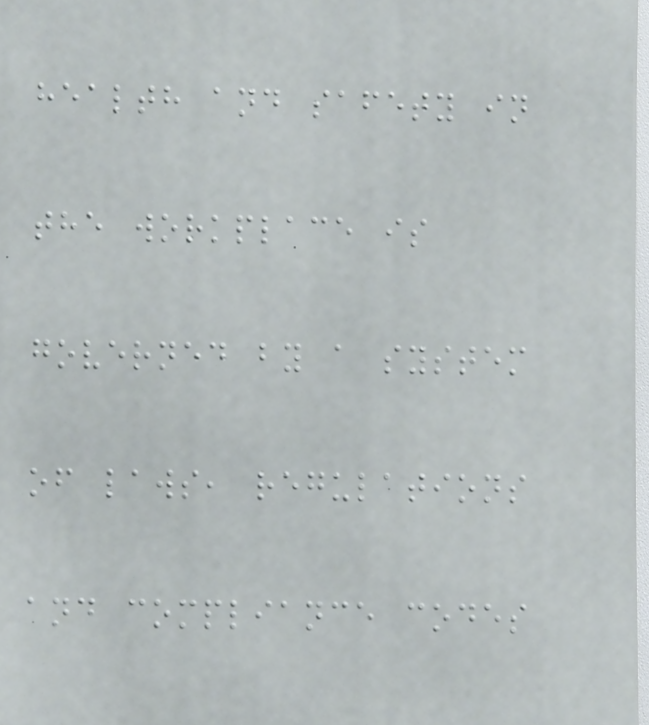health and safety in
the workplace is
governed by a system
of laws, regulations
and compliance codes
